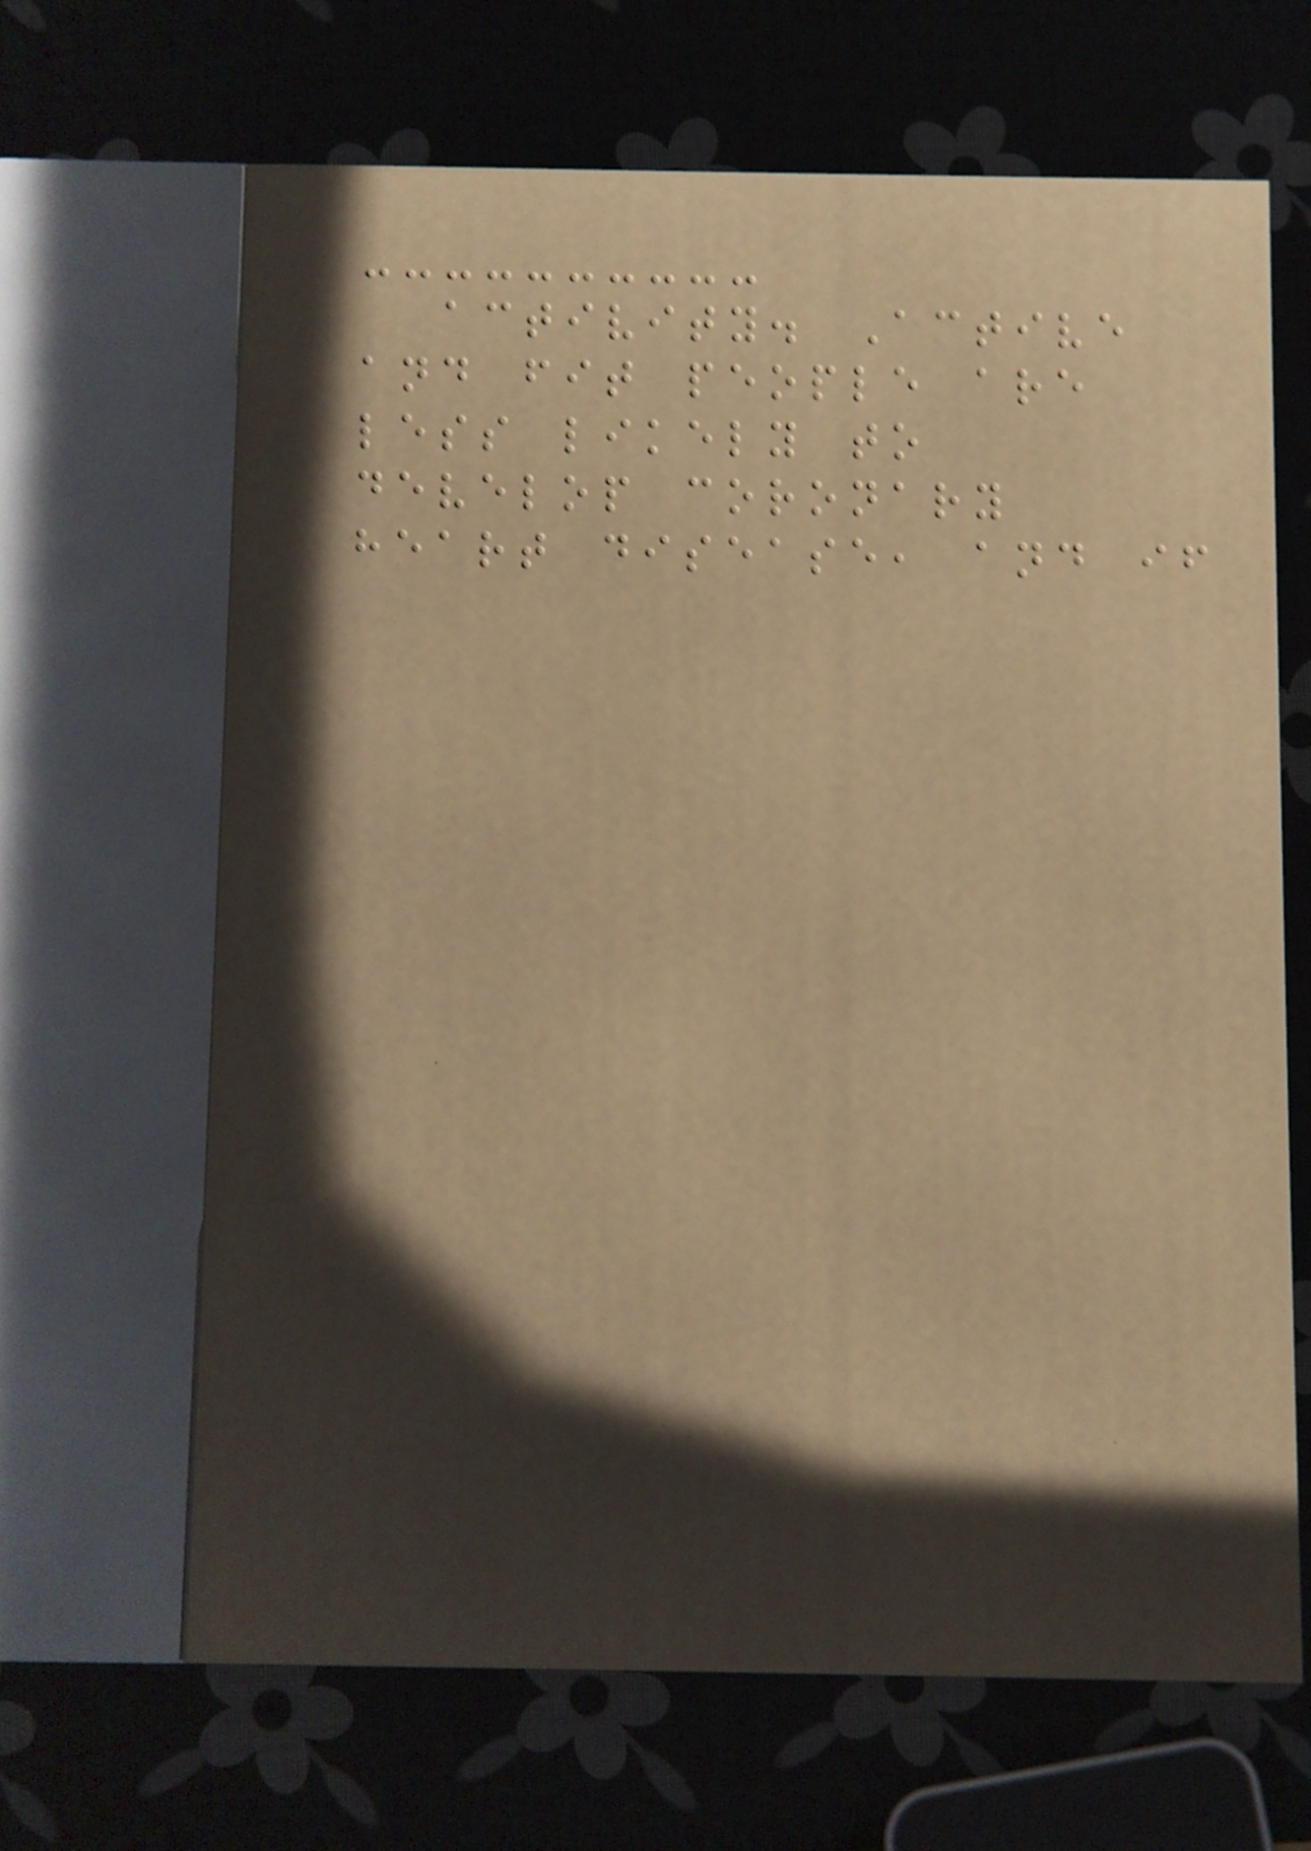activity. Active
and fit people are
less likely to
develop coronary
heart disease, and if
